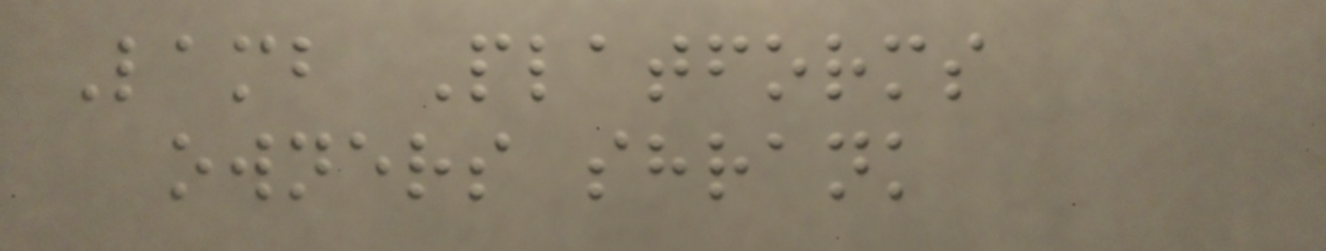Lamb Platforms
owners shrank
